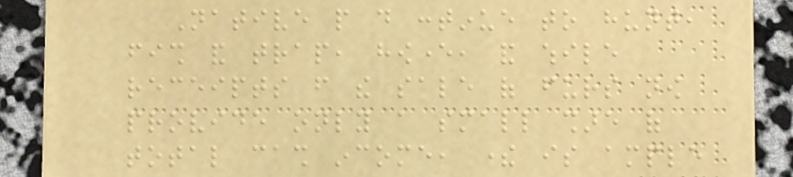Native people do continue to hunt,
fish and trap, however, and while
receipts from the sale of furs now
provide only a small share of
total cash income, there is ample
